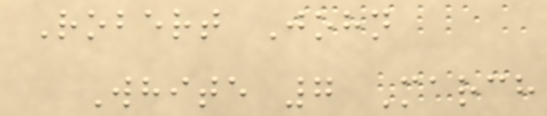Robert John
White 7 March
